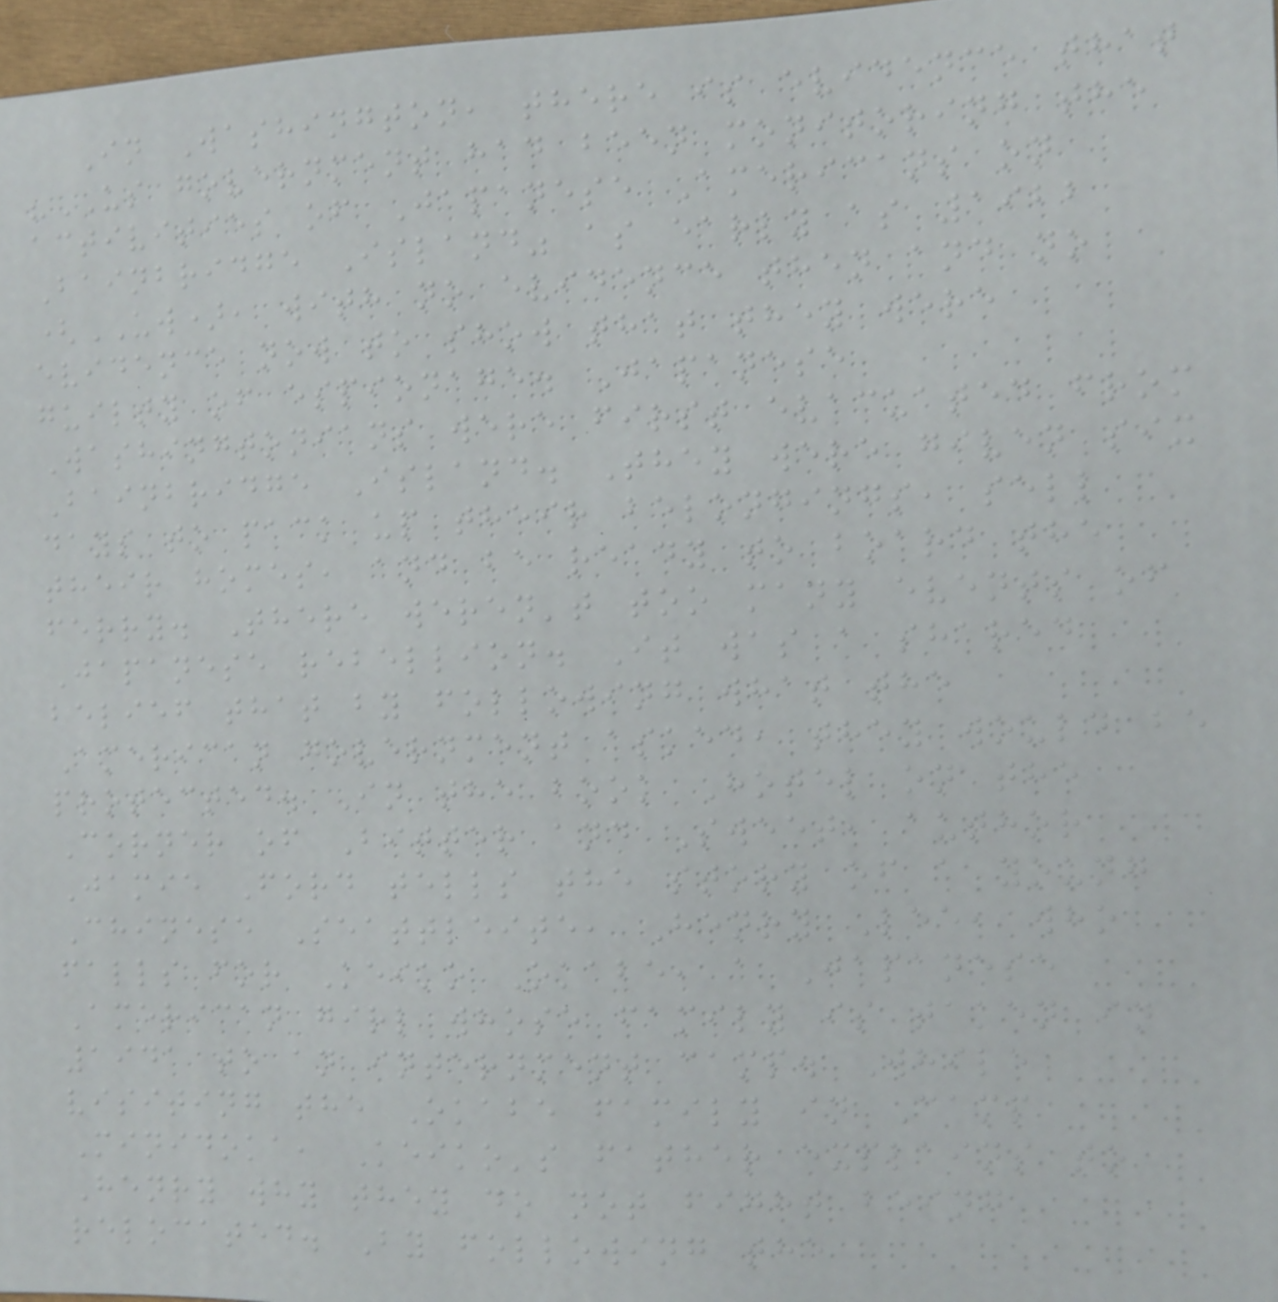In Washington, there is evidence that
"US government had been monitoring the
activities of Japanese Americans on
Bainbridge Island" as early as 1922
(UW), with no evidence then and no
evidence now to show that they were
guilty of espionage. Japanese
Washingtonians were first evacuated from
Bainbridge Island. They were given six
days to pack up their belongings, sell
their homes, and be ready to board the
ferry. There weren't too many events of
Japanese rebellion. It was a shared
belief that by following what the
American government asked, they would be
protected. In the book Hotel on the
Corner of Bitter and Sweet, author
Jamie Ford tells the story of a young
Chinese Seattleite, Henry Lee, who
falls for Keiko Okabe, a Japanese
American girl whose family is taken in
1941 to an internment camp. While
visiting the Okabe family in Camp
Minidoka, Keiko's father explains to
Henry why they do not fight being
relocated. By following the
